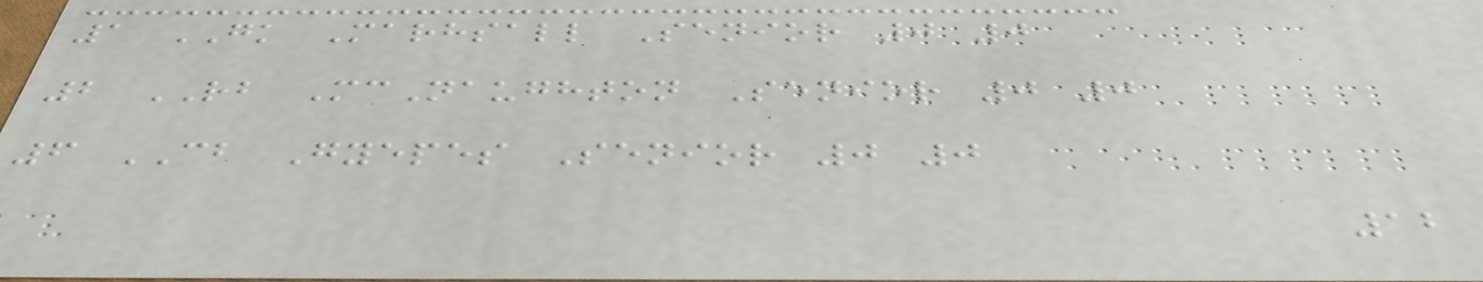1 GK Marhsall Senior 0 0
2 RB McNaughton Senior 0 0
6 CB Gyepes Senior 0 0
12
